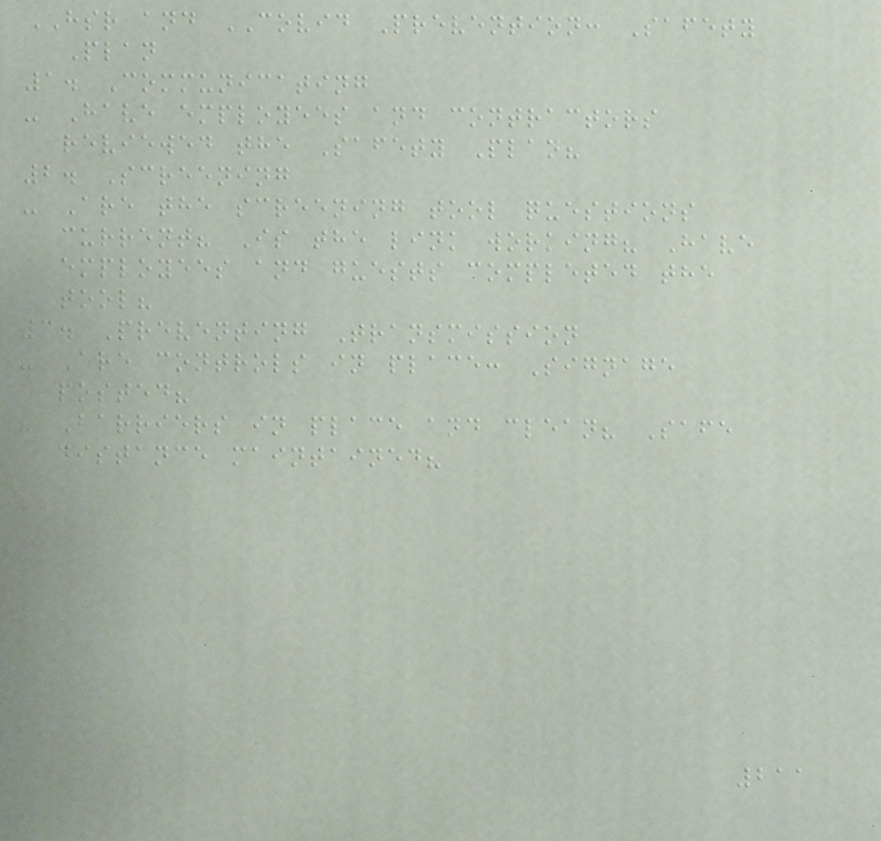HSR and COVID Prevention: Safety
Plan
1. Communicating
- Have employees and contractors
reviewed the Safety Plan?
2. Screening
- Are the screening tool questions
current? Is the link working? Have
employees and guests completed the
tool?
3. Preventing Transmission
- Are controls in place: Signage
posted?
- Barriers in place and clean? Safe
distance maintained?
211
